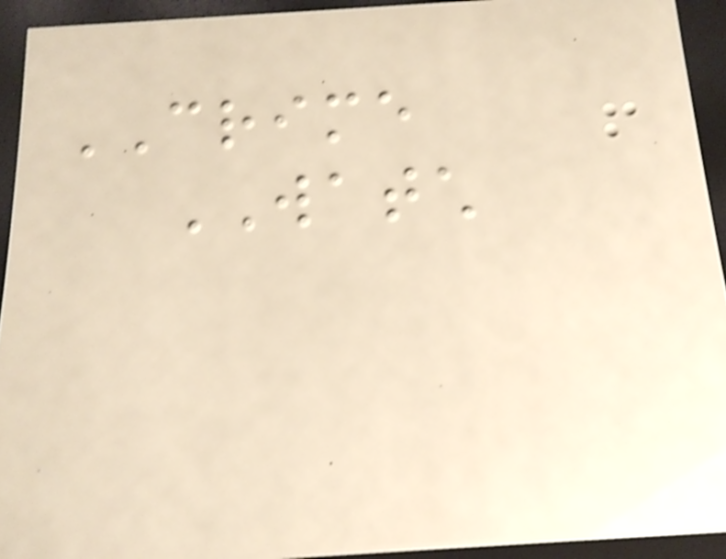CRIME
WATCH
